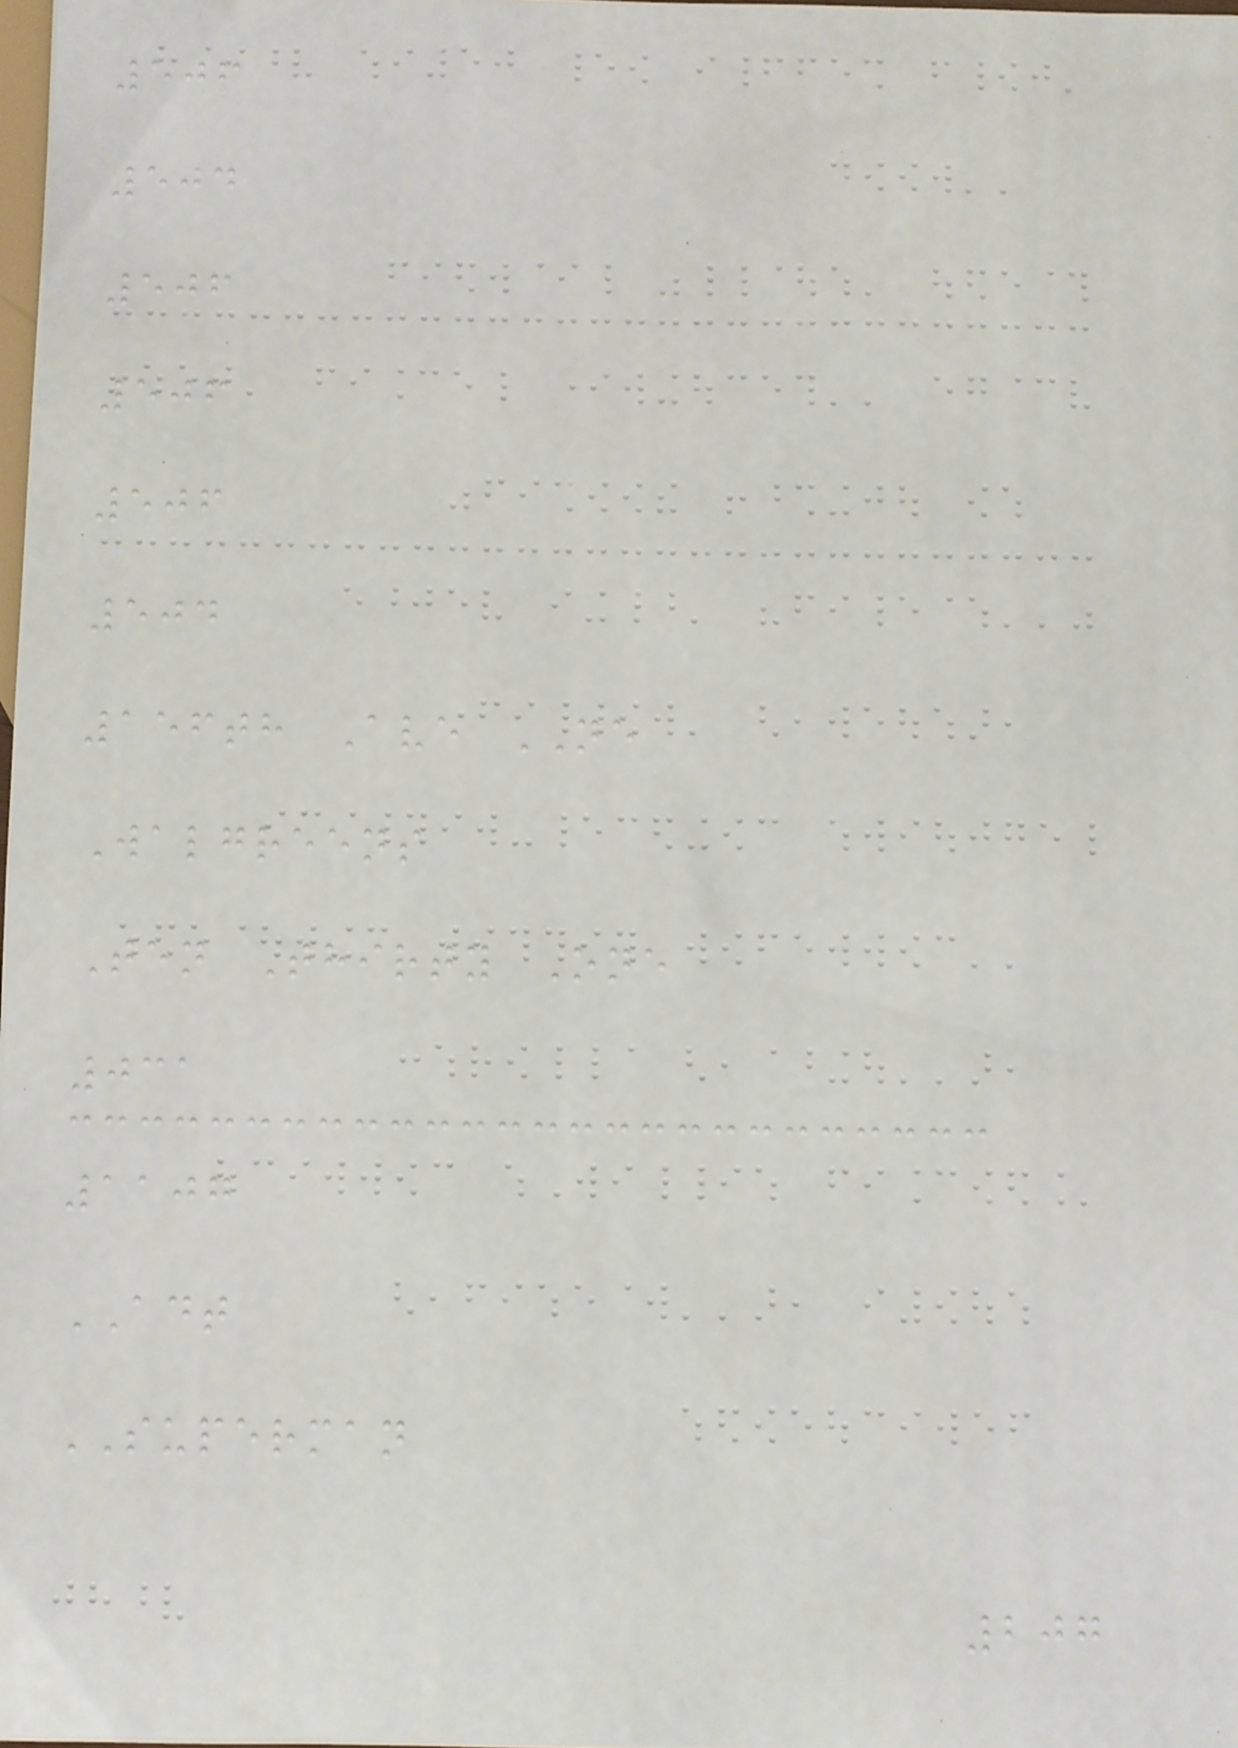506
504
506
506
506
504
156th Ave NE
Walgreens
Ten Thirty One
031
1107
ADT
SUPERMAN
207
